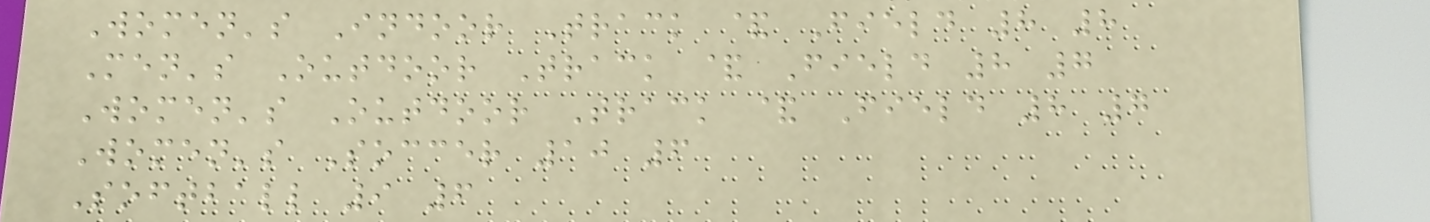Women's Indoor Track & Field 8 8
Men's Outdoor Track & Field 8 7
Women's Outdoor Track & Field 8 7
Women's Soccer 10 6
Softball 9 6
